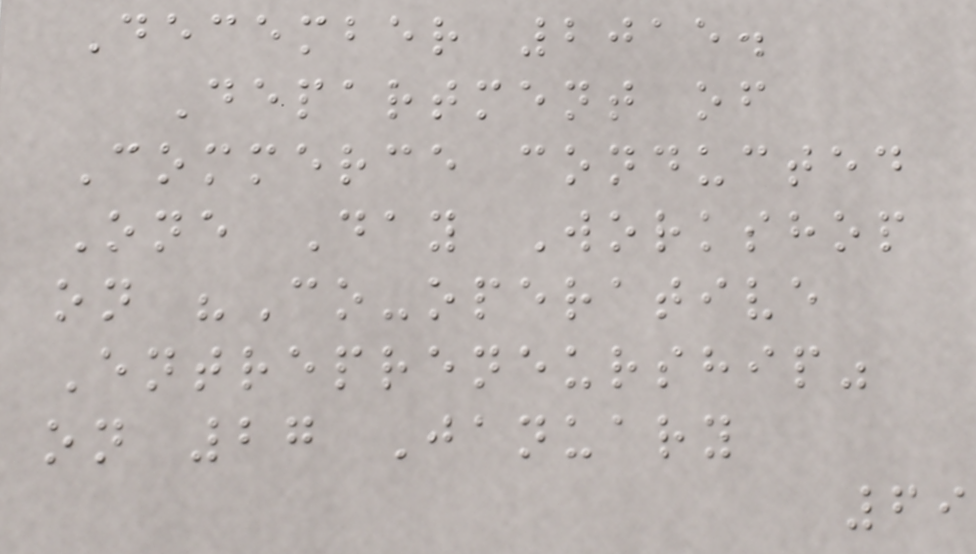December 2015.
Department of
Commerce conducted
One Day Workshop
on "Co-operative
Entrepreneurship"
on 27 January
69
